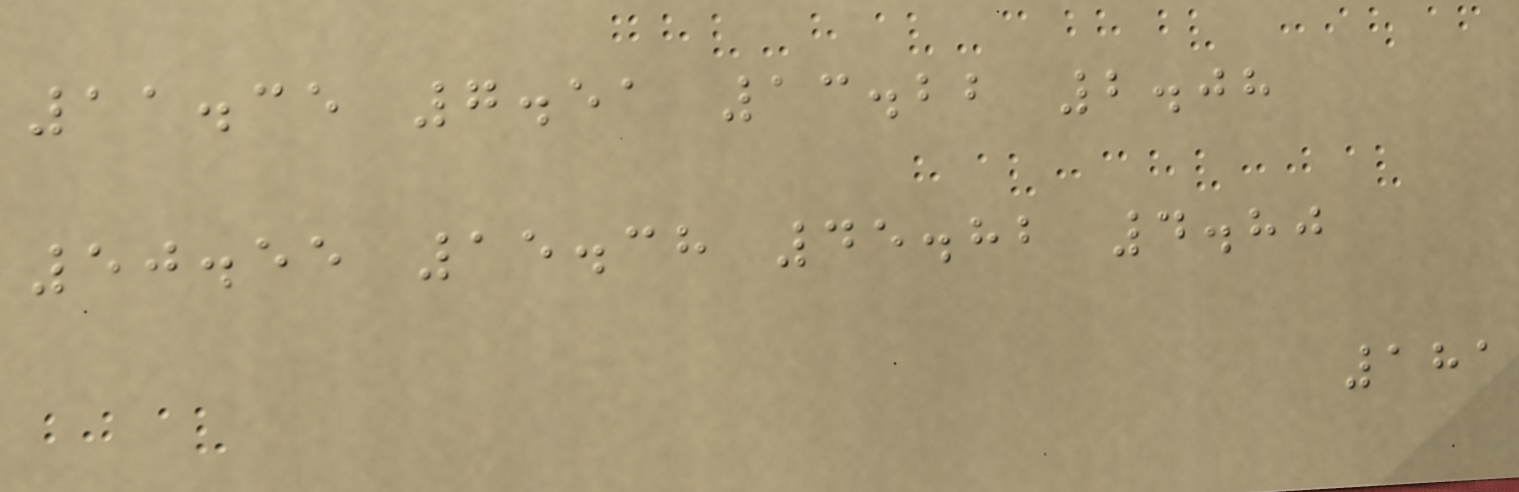11.35 7.51 13.22 2.08
50.55 15.38 45.82 4.80
181
